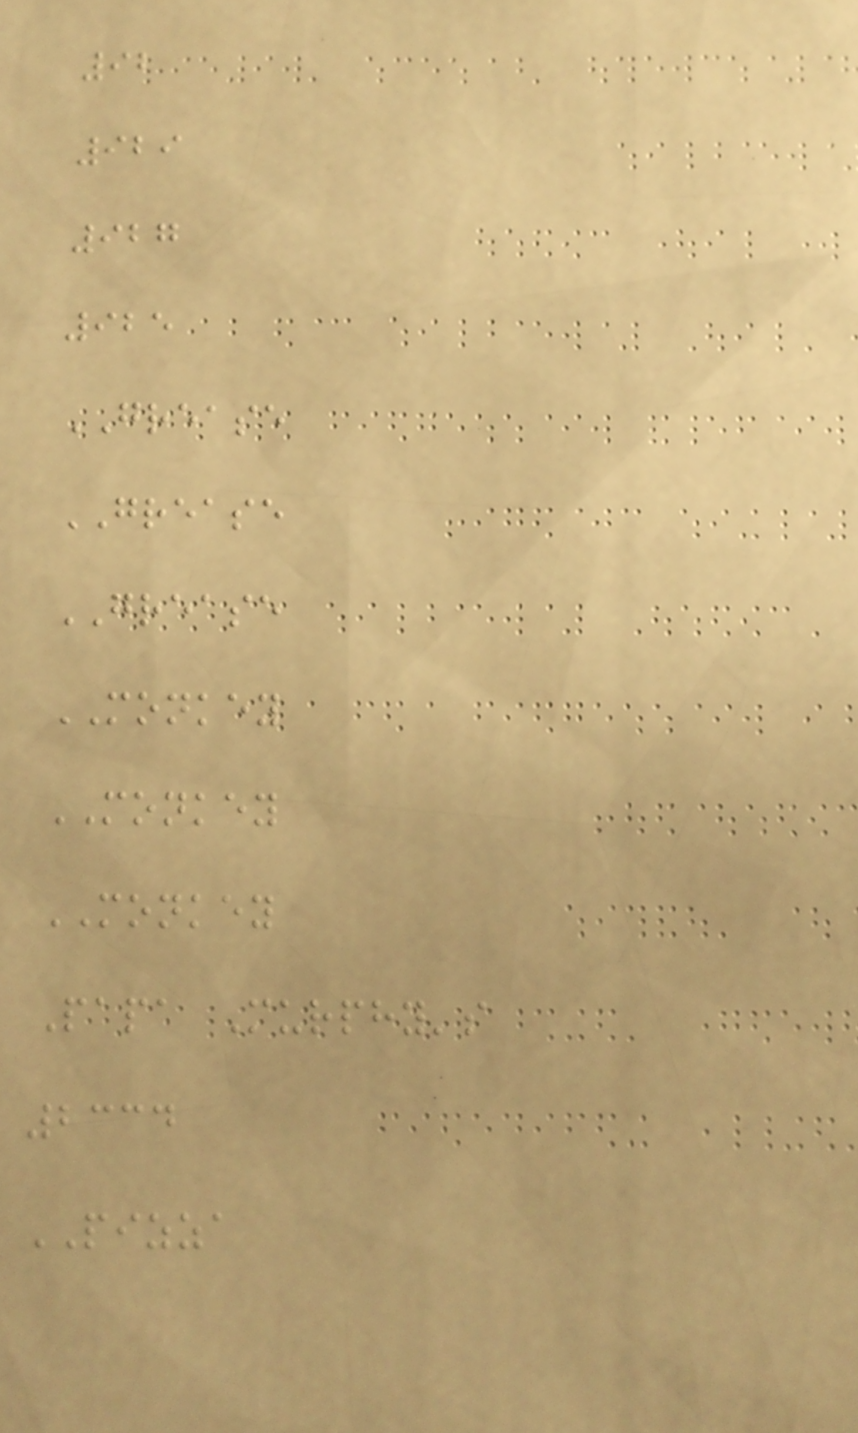92
929
927
925
GREASE
GREASE
GREASE
MONKEY
MONKEY
MONKEY
Papa Murphy's
2334
PIZZA
